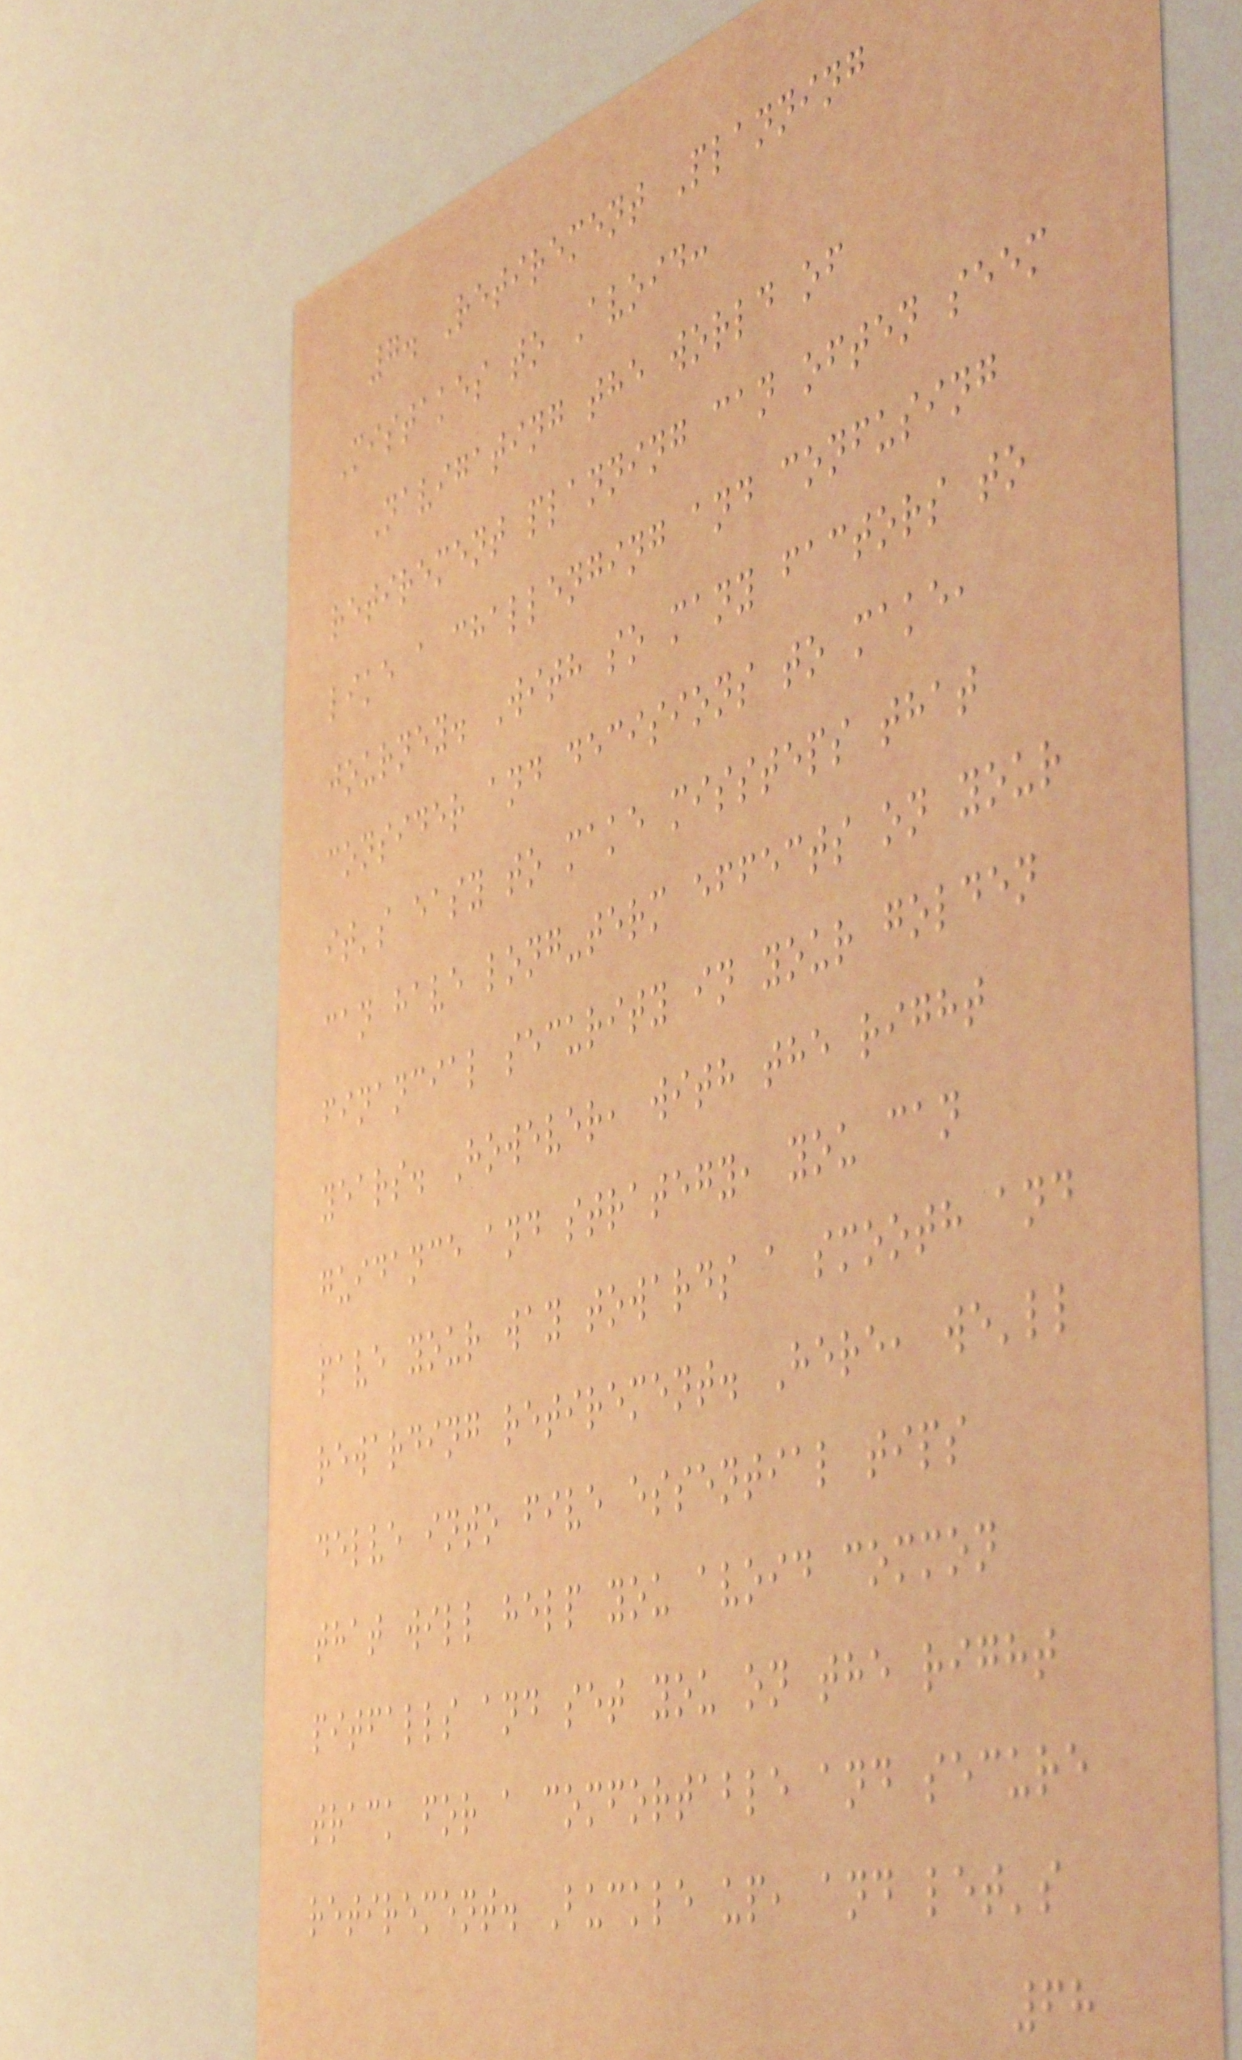7. Retirement Planning
Mistakes to Avoid:
Navigating the world of
retirement planning can often seem
like a challenging and confusing
journey. With so many factors to
consider and decisions to make,
it's easy to make missteps that
can have long-term effects on your
financial security in your golden
years. However, with the right
guidance and strategy, you can
pave your way towards a smooth and
rewarding retirement. Here, we'll
delve into five essential tips
that will help you avoid common
pitfalls and set you on the right
track for a comfortable and secure
retirement. Buckle up, and let's
68
